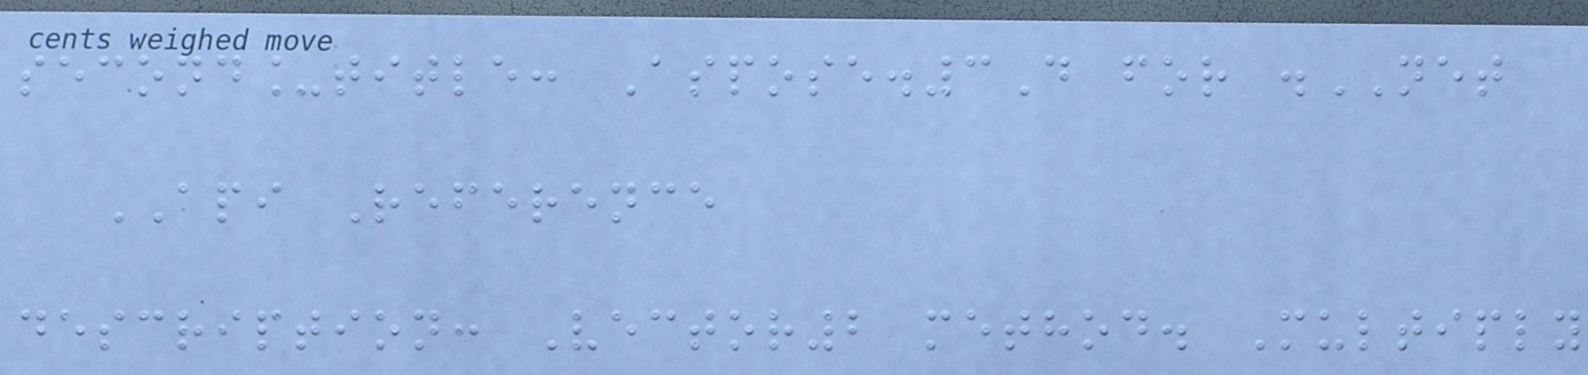second_title: Aspose.3D for .NET
API Reference
description: Vector2 method. Multiply
